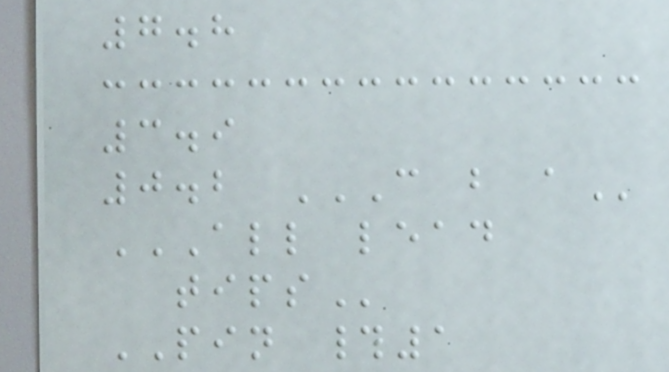7.8
3.9
0.2 C B A
ALL LEAD
TIPS
PIN #1
